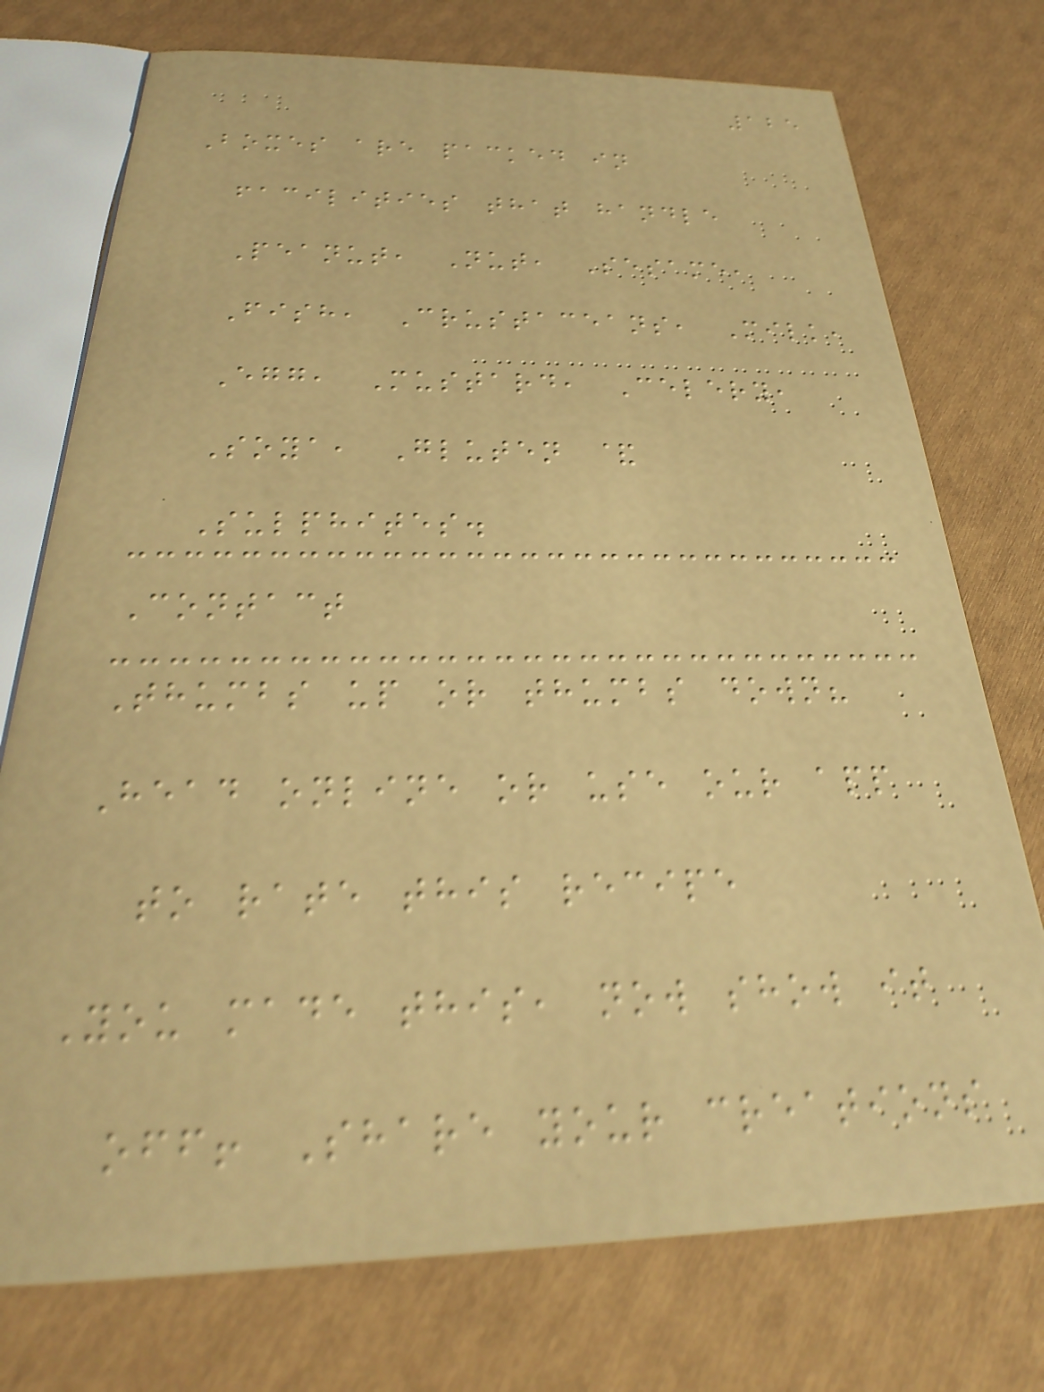125
Boxes are packed in
facilities that handle
Peanut, Nut, Sesame,
Fish, Crustaceans, Milk,
Egg, Mustard, Celery,
Soya, Gluten &
Sulphites.
Contact
Thumbs up or thumbs down?
Head online or use our app
to rate this recipe
You made this, now show it
off! Share your creations
